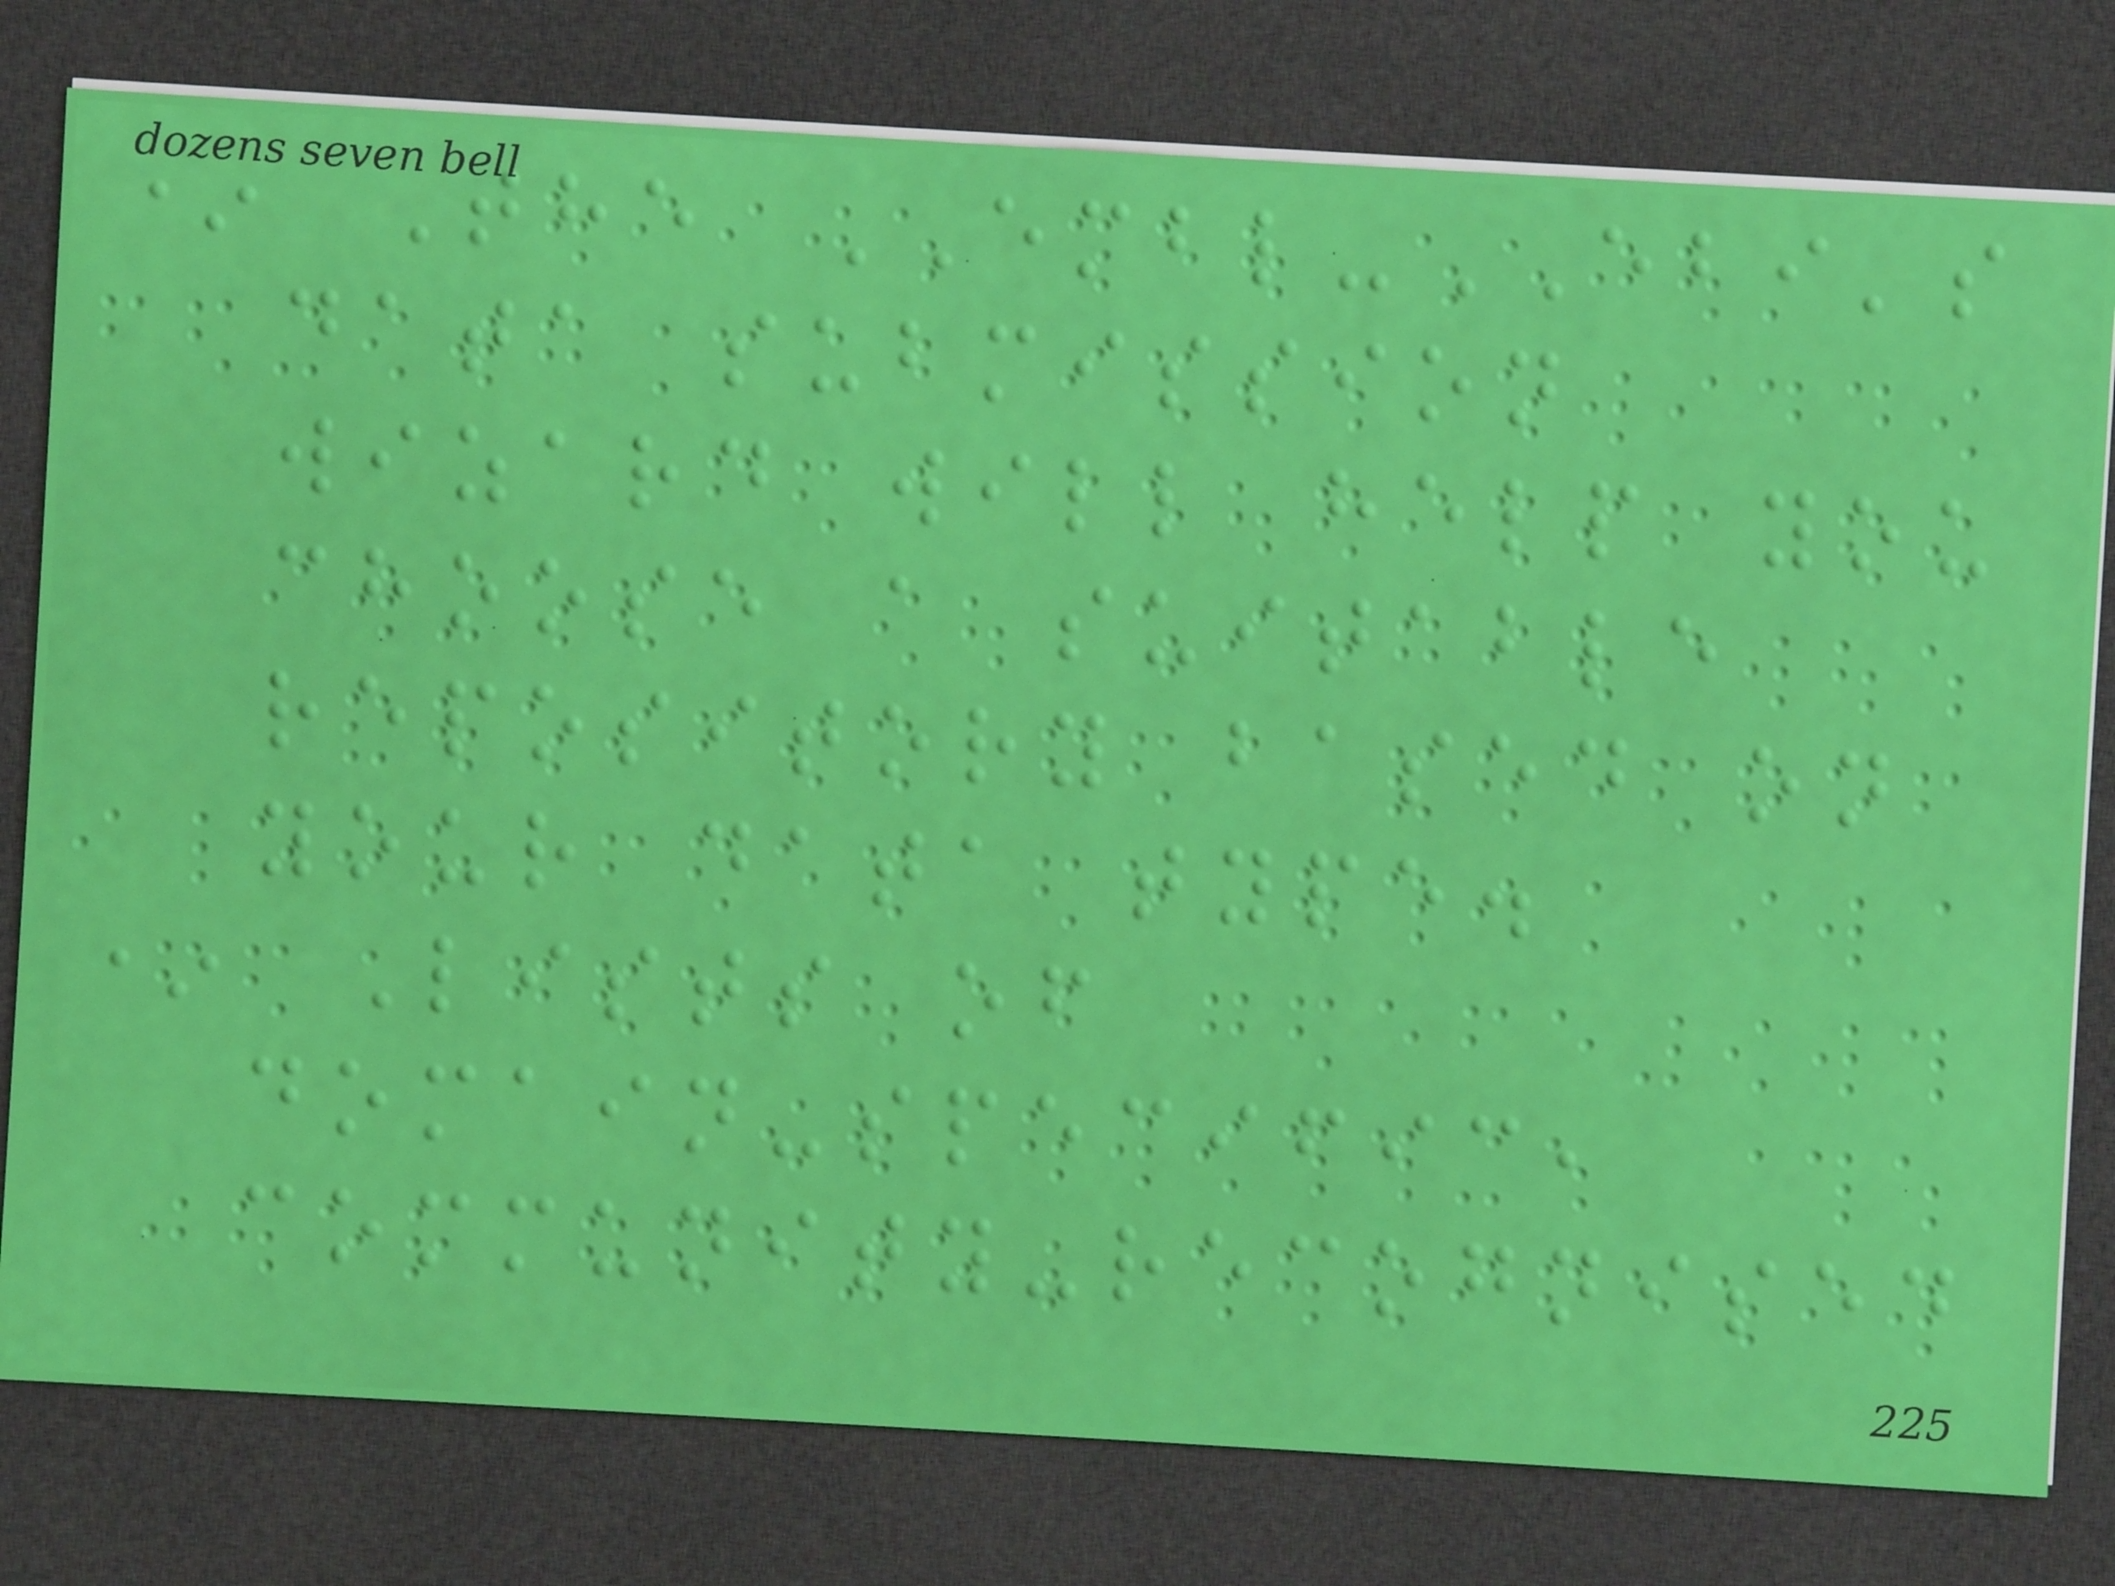* The EMBL-EBI's
data submission
wizard will help you
choose a suitable
repository based on
your data type.
* Lists of
domain-specific,
community-recognised
